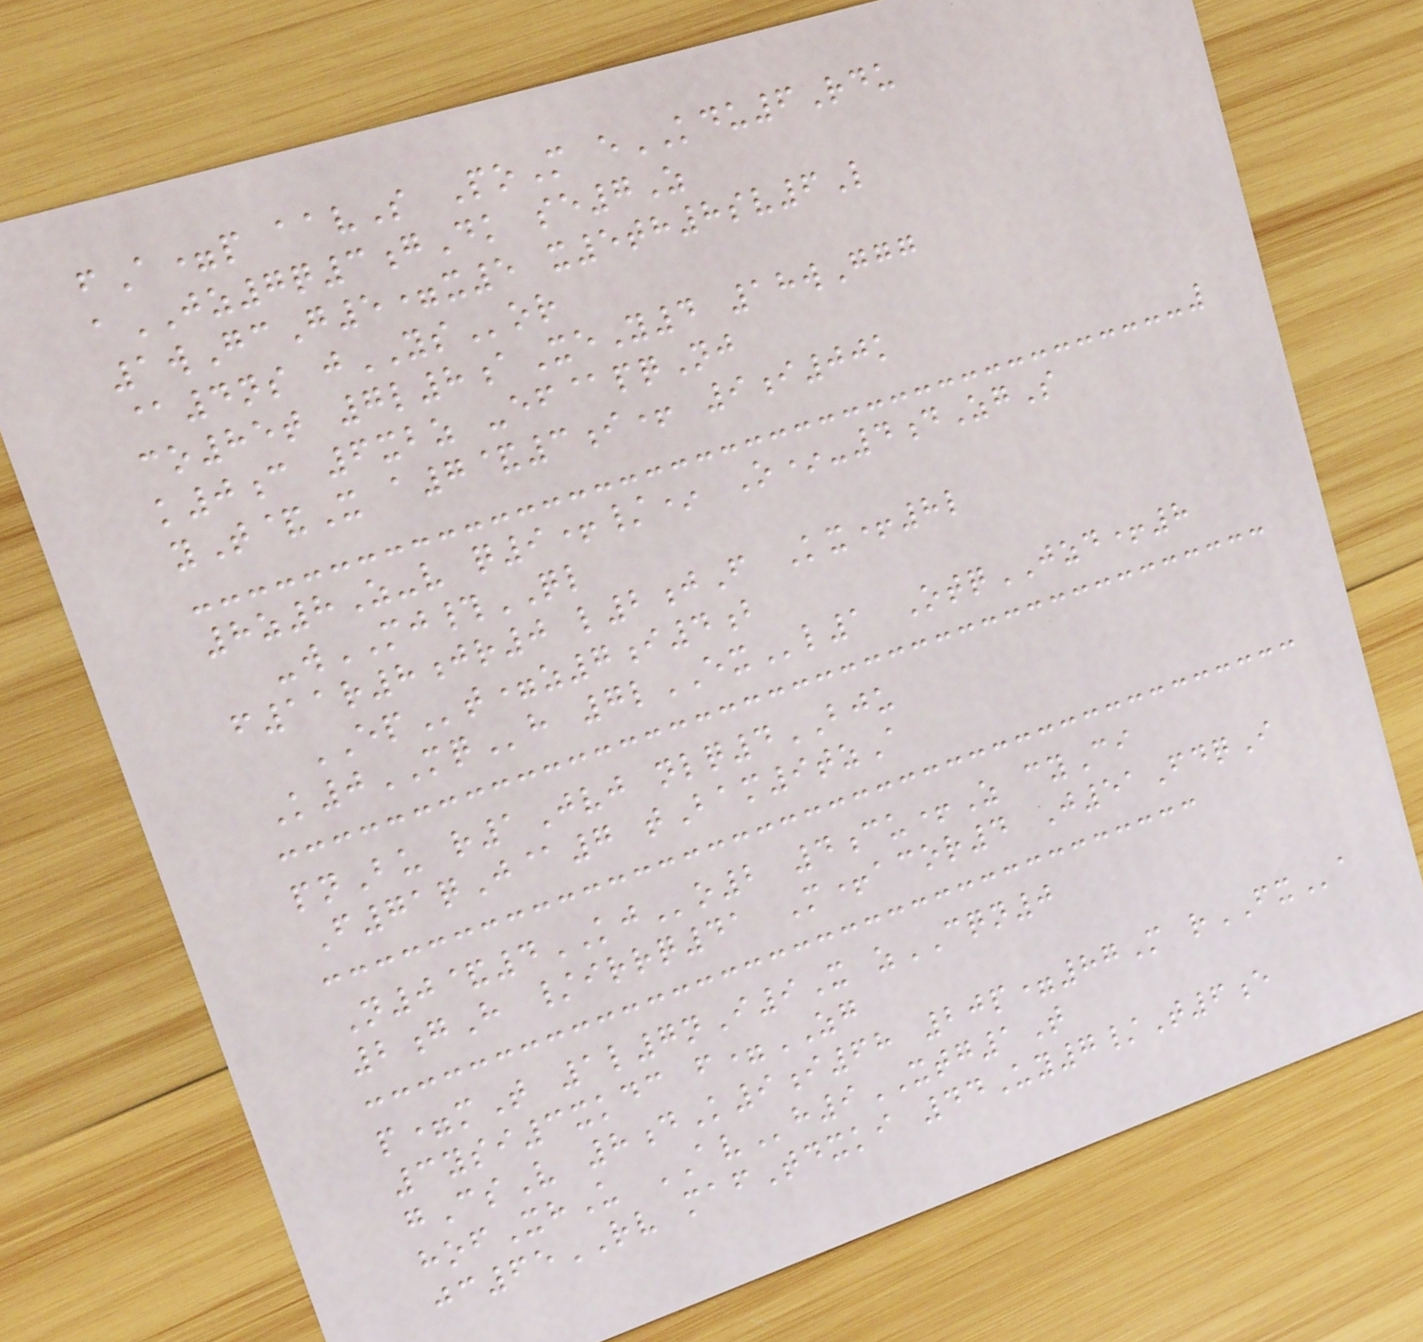fA=p aavS PoM eKDU6Rdu
aJZ7q3gDk se7Z
1wGcG5=x5 x5th8sv6L
@4ns jYSor
co85t 7l8aXeY4 18wGgg
k0c 6xbz -ef@pqNj
yT&X a7&3i+ 9i00k
8z8Z-v q9+/* O*-4dZgS
-wMJ#QL
f11r8jr0 l2jF Kx+8l
EPt=z7i4b
K0MQh 7lEXl1 OtqJZD+8
pnBu r1Jvj nlq4BJU
F71qJ@7 tBam9tzA
N0&4KJo2 4cu+Z cyCi
2gH /irrq41 M+acor4 J51FdqI
p=mT 1l7nI9X zCQN0
3ysi3xkdc f=ZG
gCsV 8dK9i68 20p=87M rFXa
hofXhU AVh9XTG1T
jc65RV mafTdxki 44Uy7/T6e
